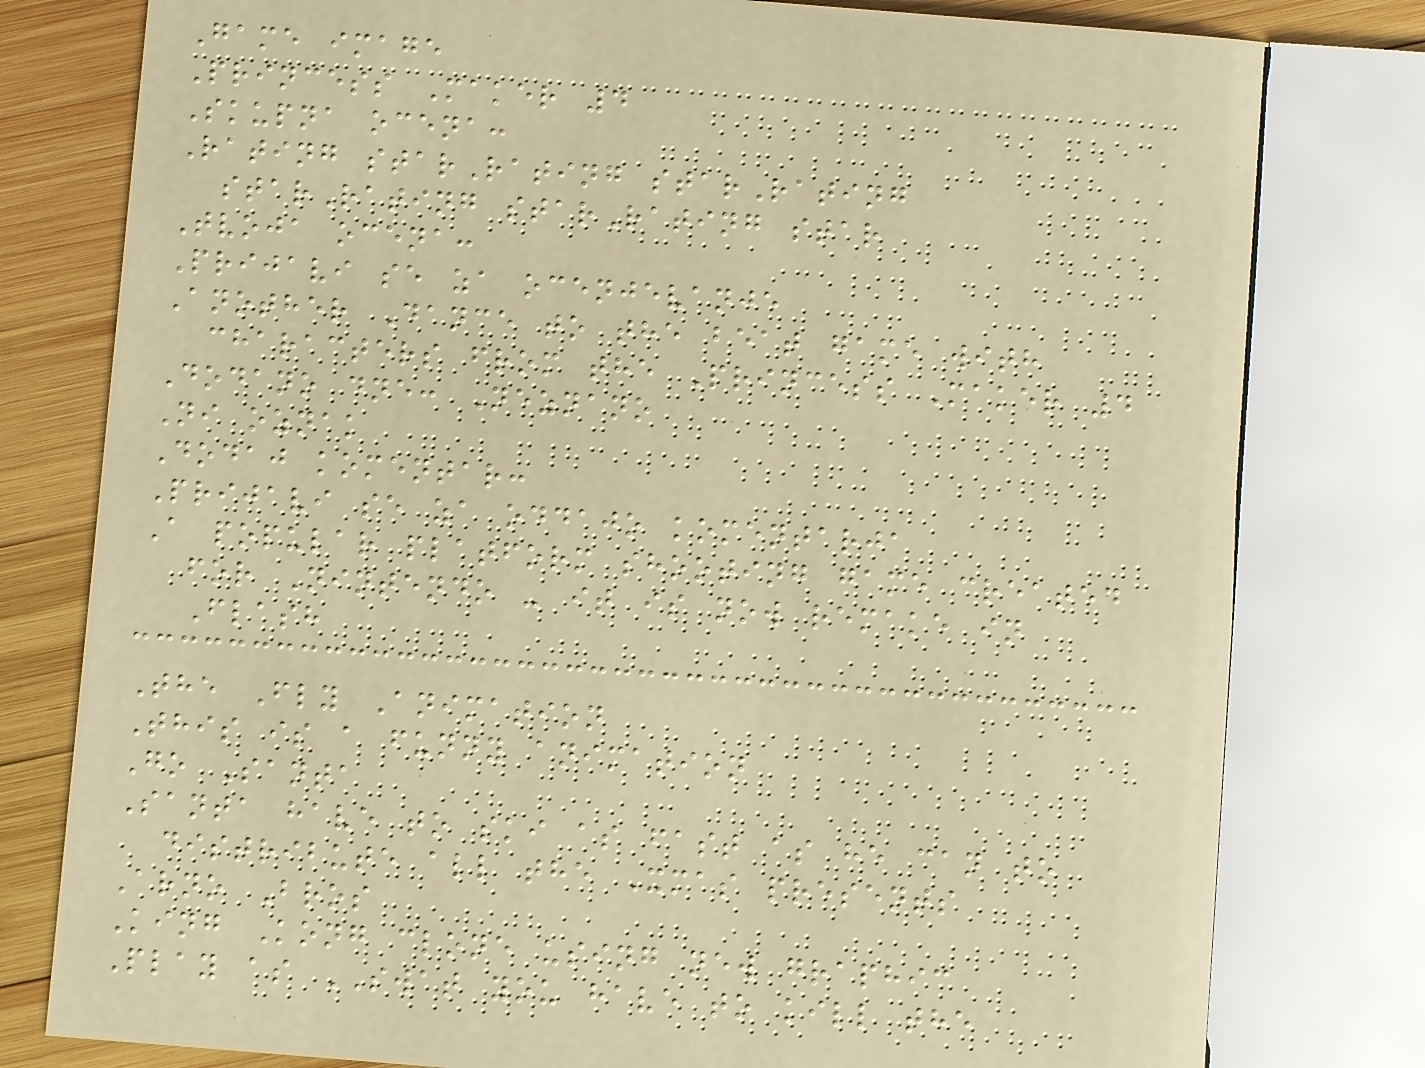Game image
Princess Maker 4
Skupna ocena:
Rating starRating starRating
starRating starRating star
Tvoja ocena:
Prijavi se za ocenjevanje
Another Dance to the beat game with
characters from the Princess Maker 4
Dodano dne: Neznano
Ni oznak
Dodaj komentar:
Prijavi se za oddajo komentarja
A popular platform shooting game created
for Nintendo - it is now remake in
Flash
The Fly Animation
This is a funny animation
Go Santa
Santa have to ski as fast as he can to
distribute all the Xmas presents
Arno Bros
King Kong clone using new graphic
Play as SWAT you have to kill the
